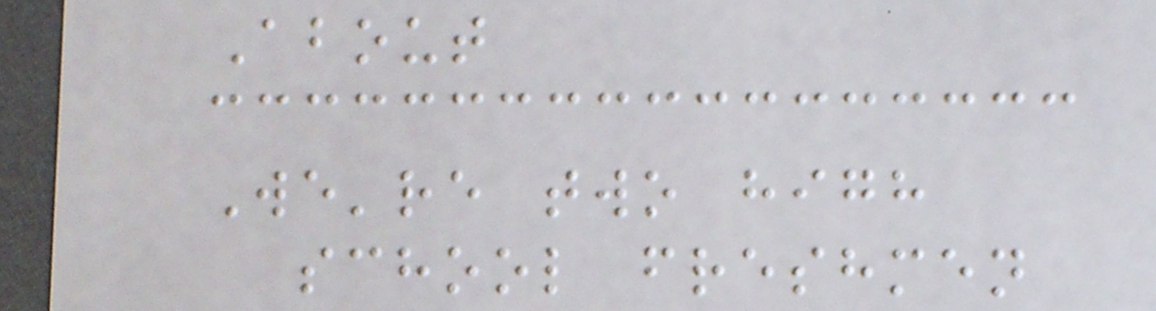About
We're two high
school freshmen
